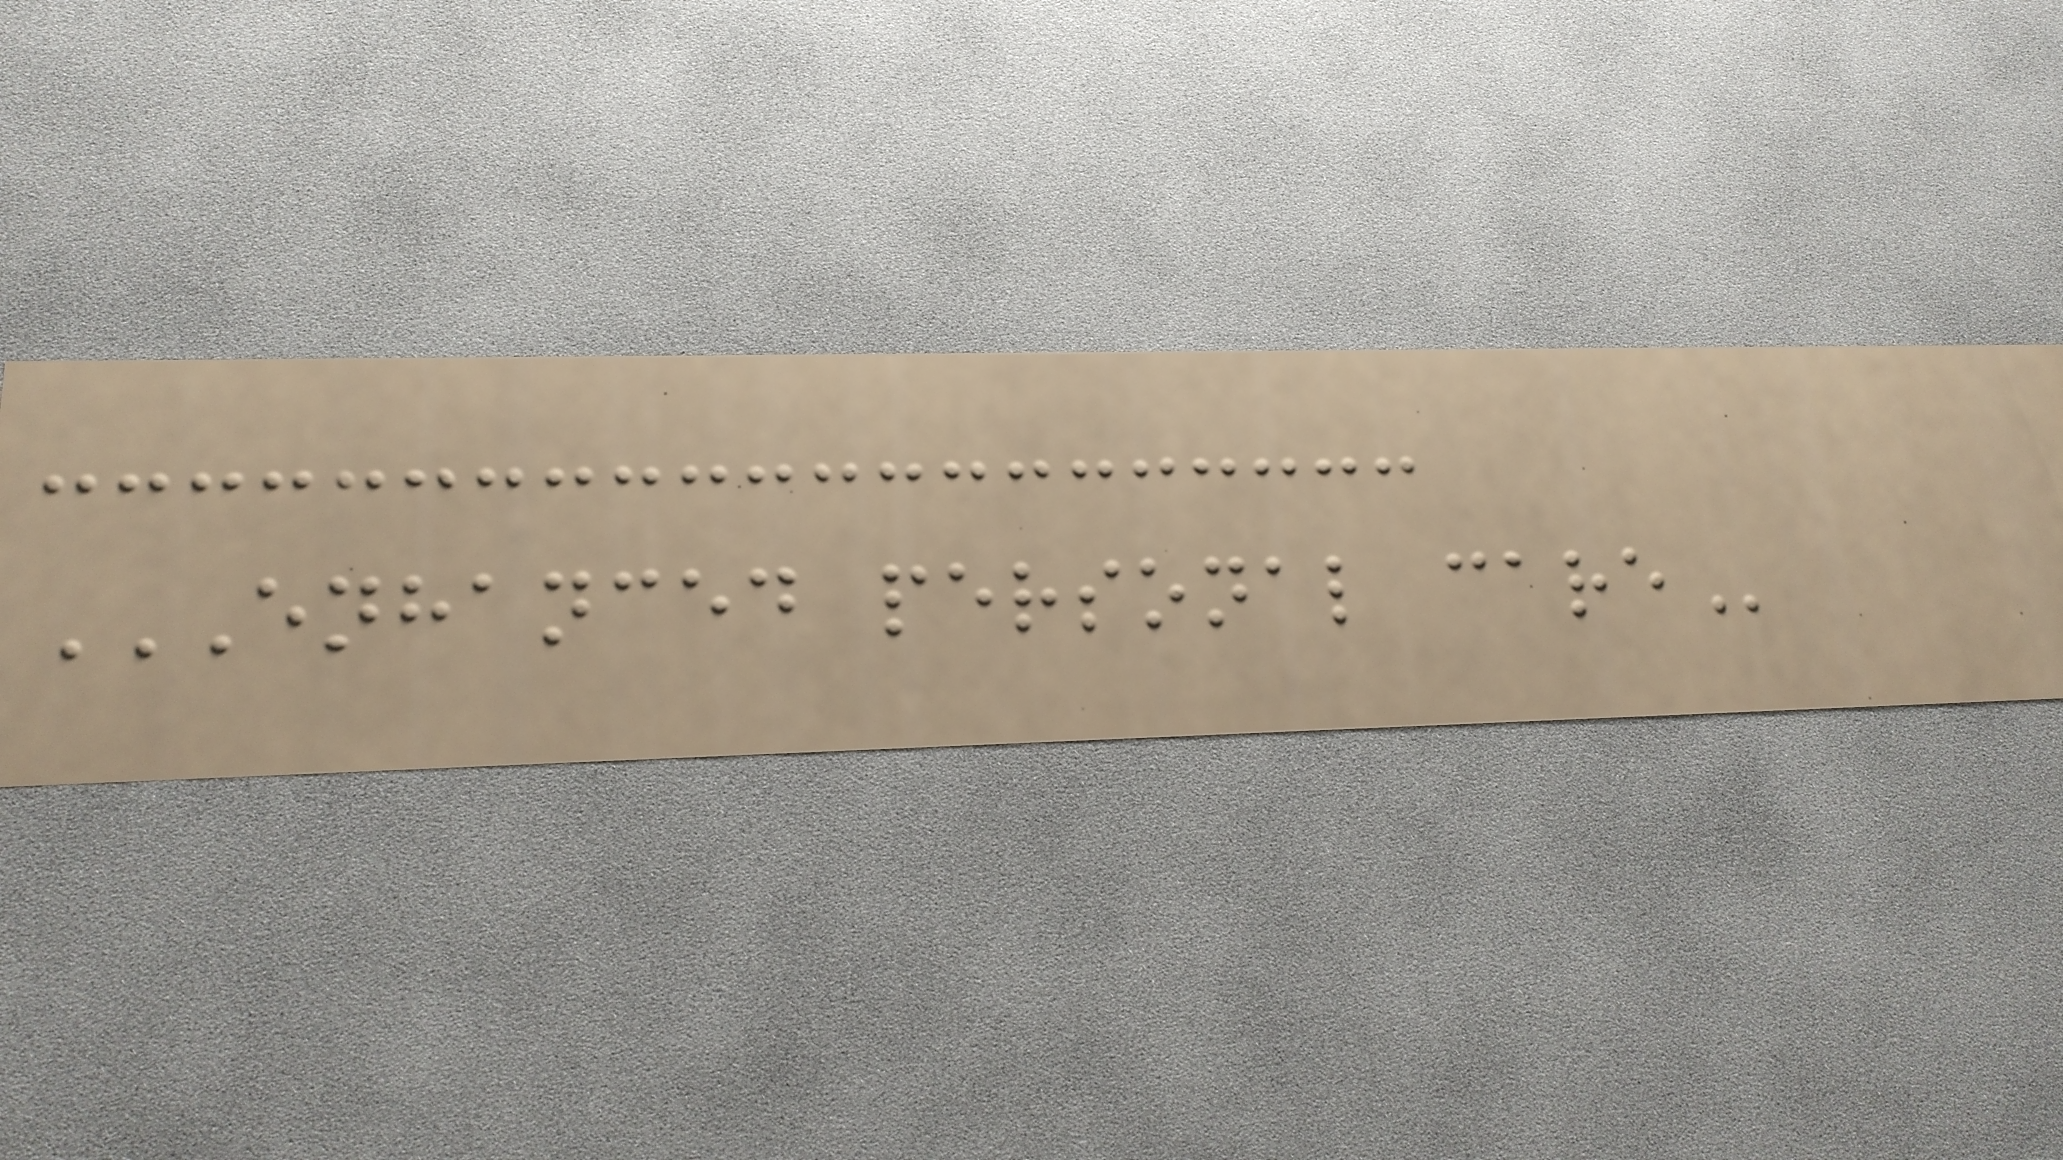ENHANCED PERSONAL CARE
